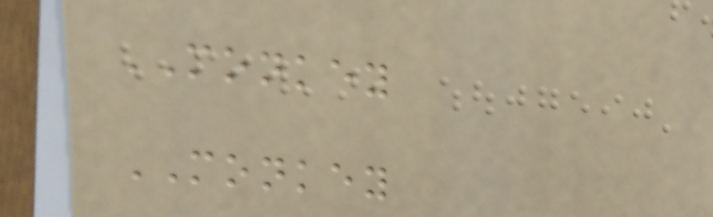MONKEY
MONKEY
